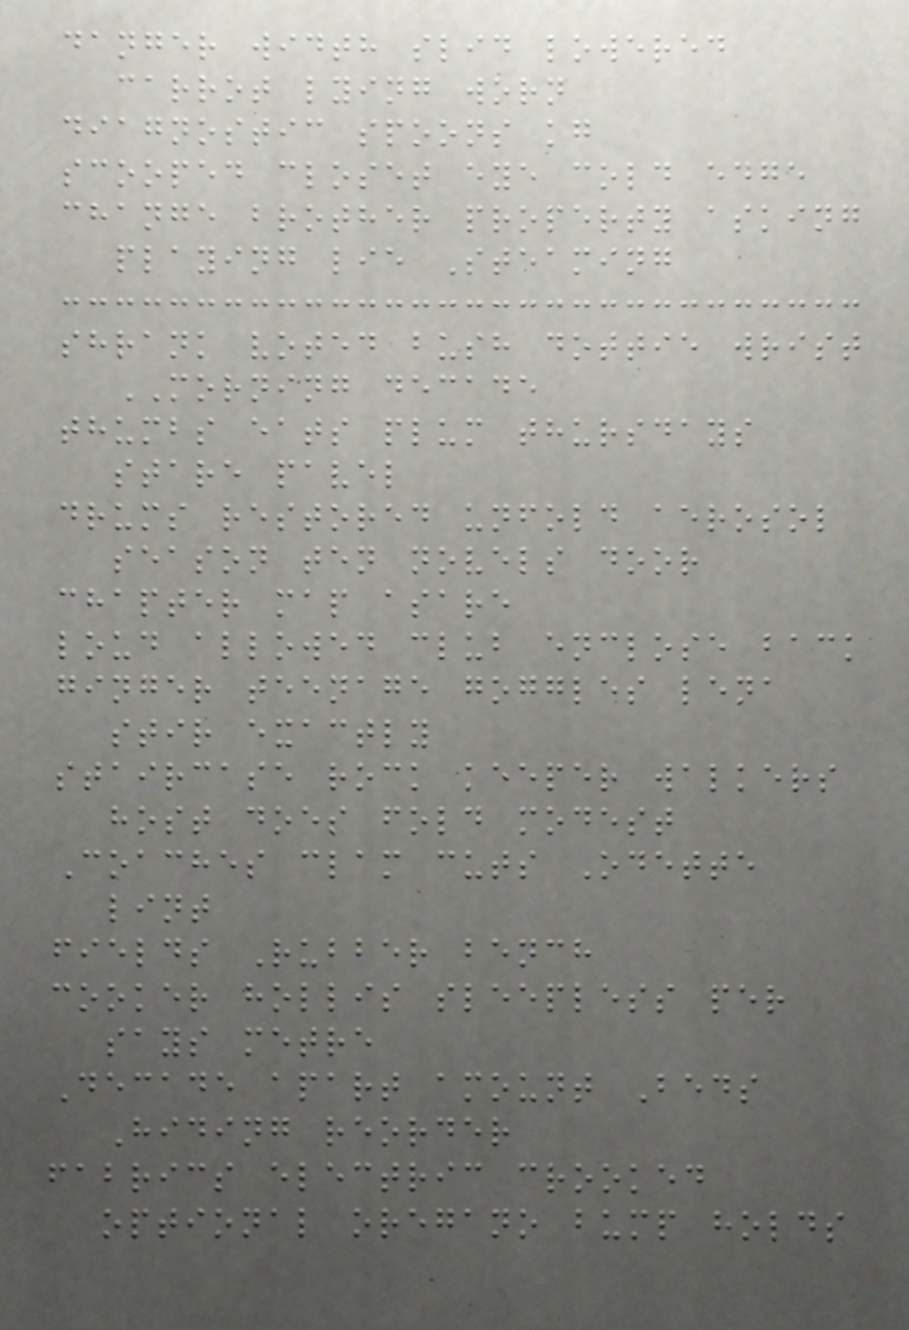danger width slid lowered
carrot lying worn
diagnostic spoons kg
scooped closet eye cold edge
change brother property asking
playing lie Steaming
shrank voted bush dottie wrist
MORNING decade
thumbs eats plum thursdays
stare pavel
drums restored unfold aerosol
season ten novels door
chapter map asare
loud allowed club enclose back
ginger teenage goggles lena
stir exactly
staircase rock keeper walkers
host does fold modest
Coaches clam cuts Odette
lint
fields Rubber bench
cooker hollis sleepless per
says metre
Decade apart amount Beds
Hiding reorder
fabrics electric crooked
optional oregano bump holds
